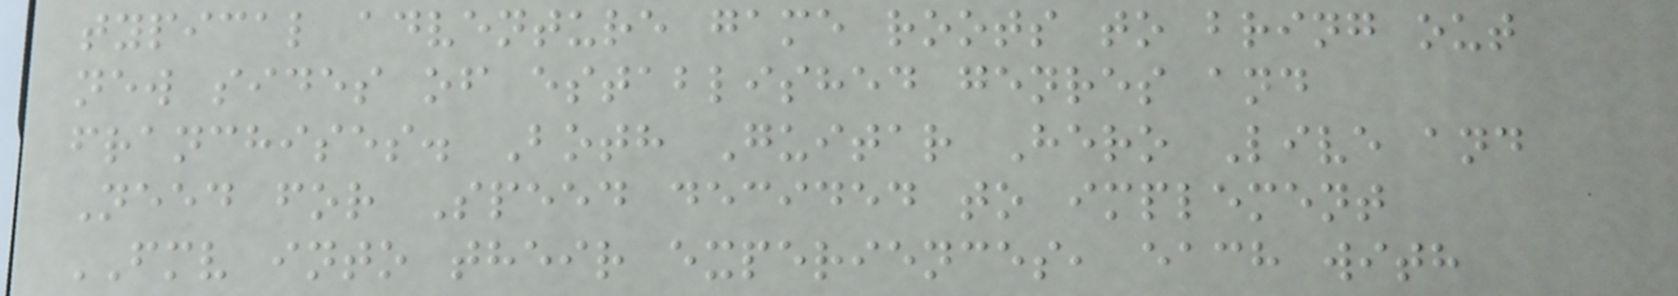typical adventure game roots to bring out
new sides of established genres and
franchises. Both Guitar Hero Live and
Need for Speed decided to implement
FMV into their experiences, each with
